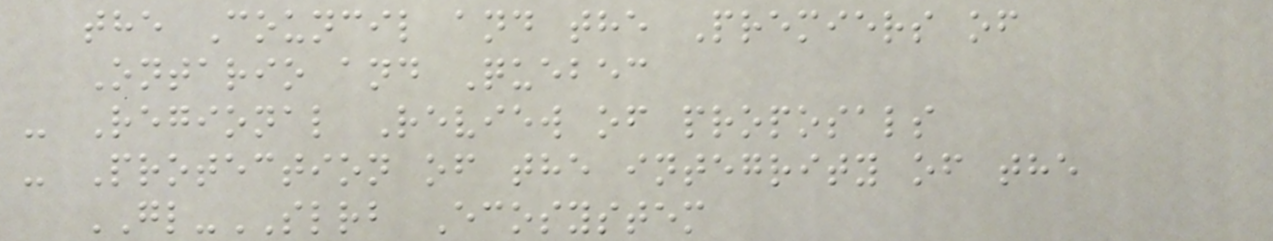the Council and the Premiers of
Ontario and Quebec
- Regional Review of proposals
- Protection of the integrity of the
GL-SLRB Ecosystem
